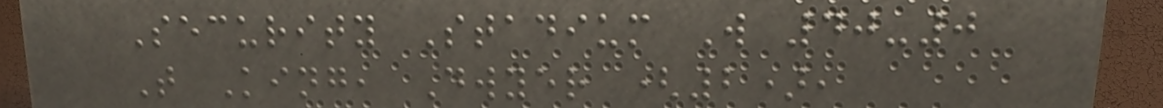Security Stadium W 40-0
T King, Dwyer (2),
